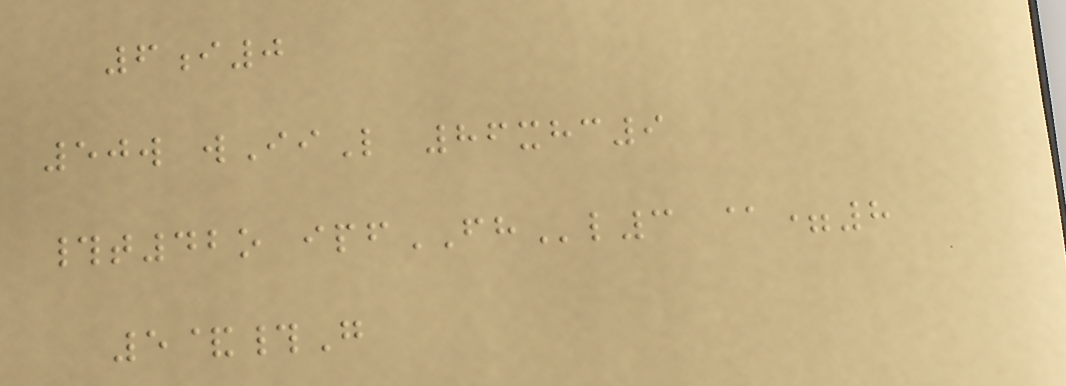6i0
50w wIiL 86xhc9
#t42o ipfFHl3 @=8
5&#G
